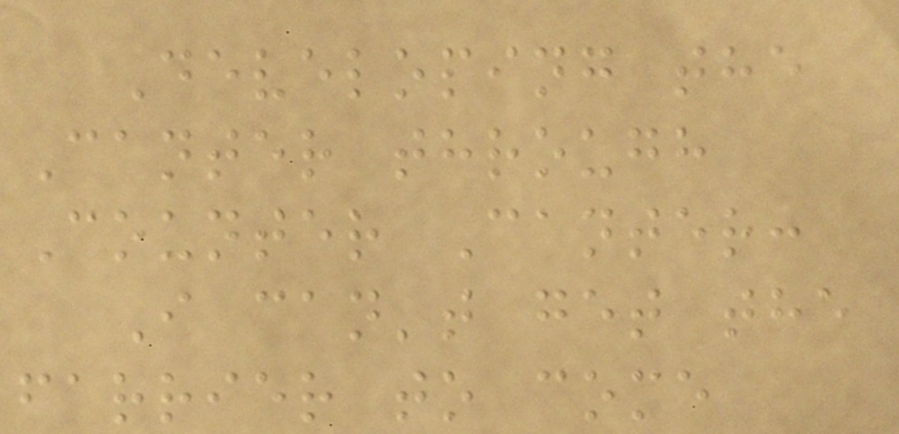Developing the
Canter through
Counter Canter:
I can't get the
farrier to come
